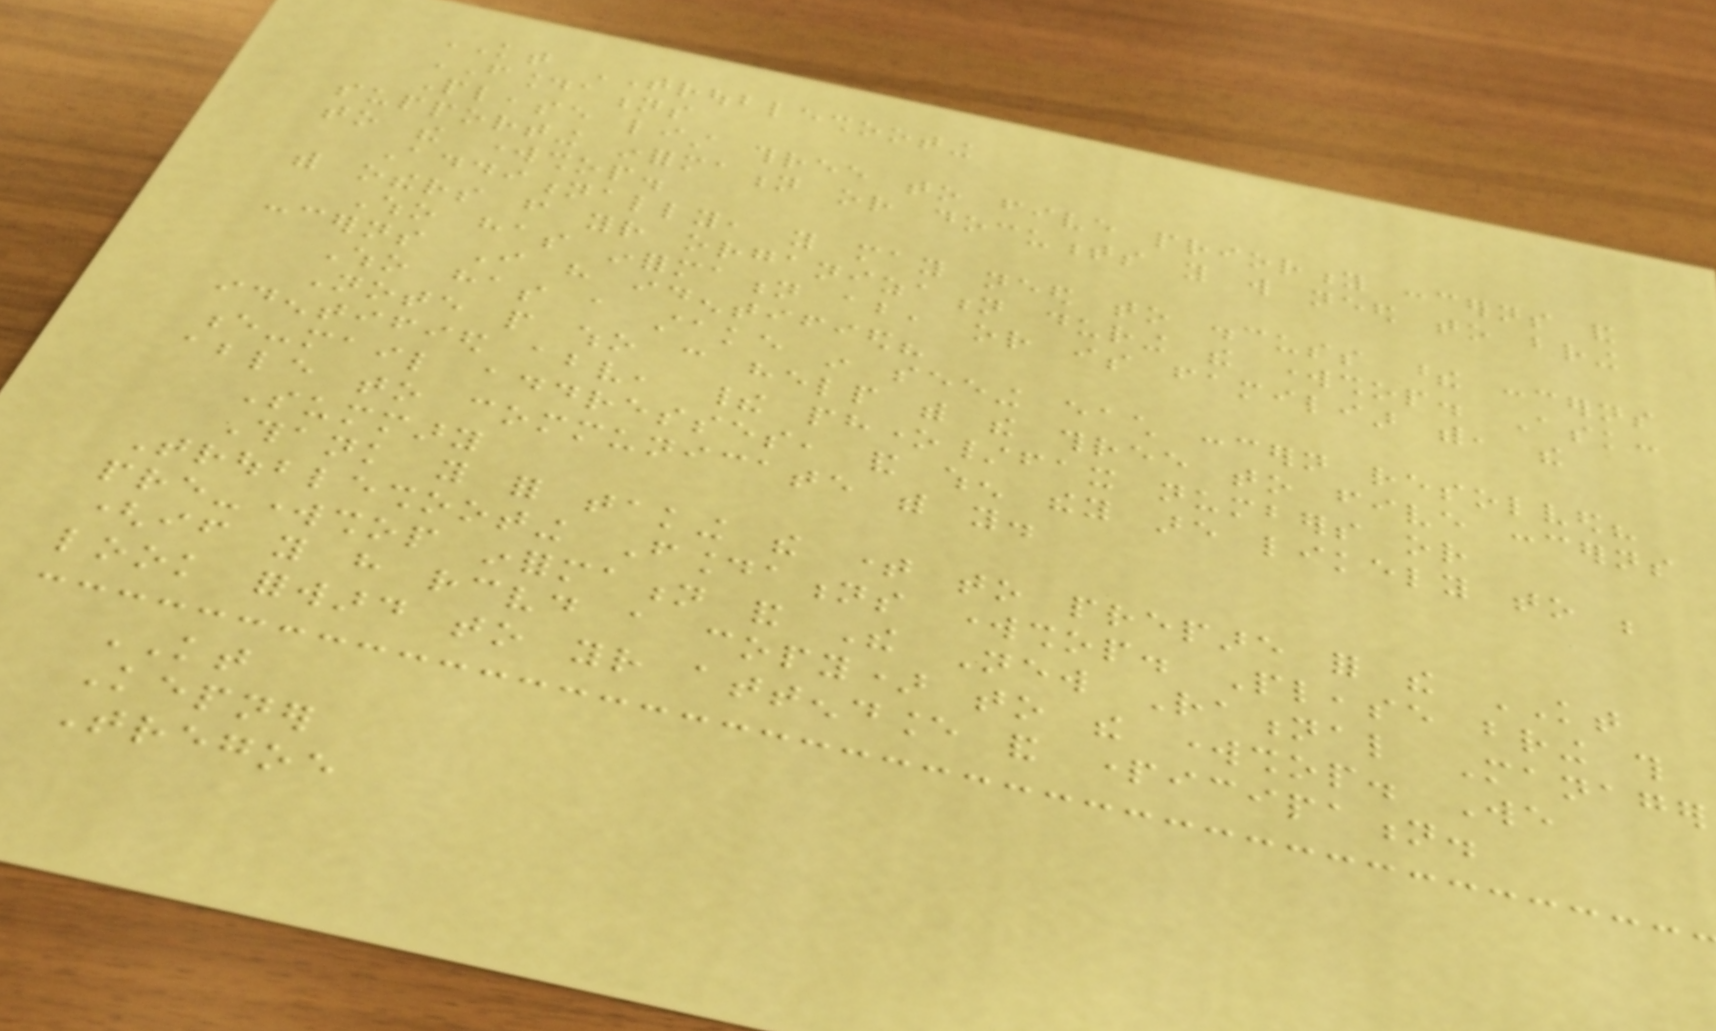KT TROUBLESHOOTING
FOUNDATIONS
Please list three to five priority concerns and
supporting information or documents you will need to bring
to the workshop.
Additionally, you may need to discuss these concerns
with others from your organization during the workshop. Ask:
Who has information about, or is familiar with, the
concerns I have identified?
Who has a stake in seeing each concern resolved?
Note people who can help with the three to five concerns
identified above, their phone/fax numbers or
e-mail addresses, and when they are likely to be
able to communicate with you.
Summary
Thank you for taking the time to prepare for the KT
Troubleshooting Foundations workshop. Please bring this
pre-workshop information and The New Rational Manager
(if you have received a copy) to the workshop. We
look forward to your attendance and participation.
KT
Kepner
Tregoe
